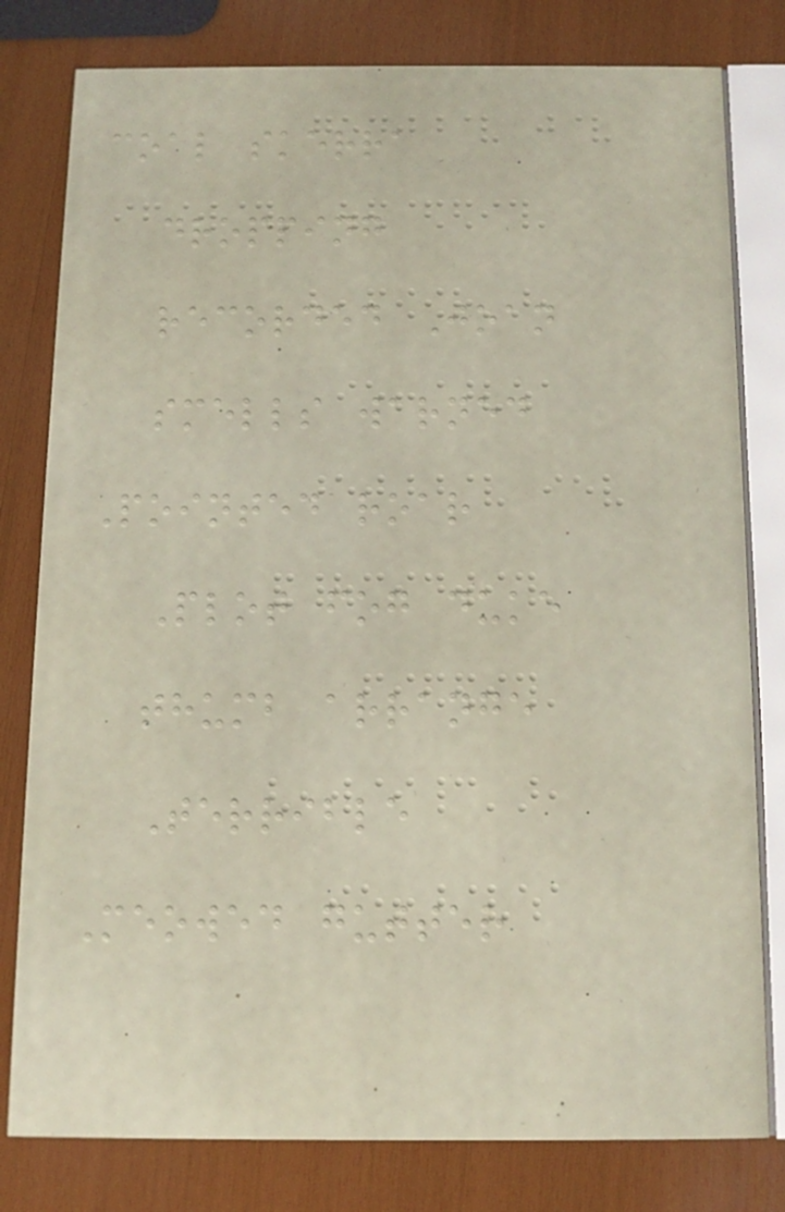coal skerra
dropping
recorded Joan
smells warned
Pointed roar
Plot fog duke
thumb arrange
Terrible
Meowed gutter
